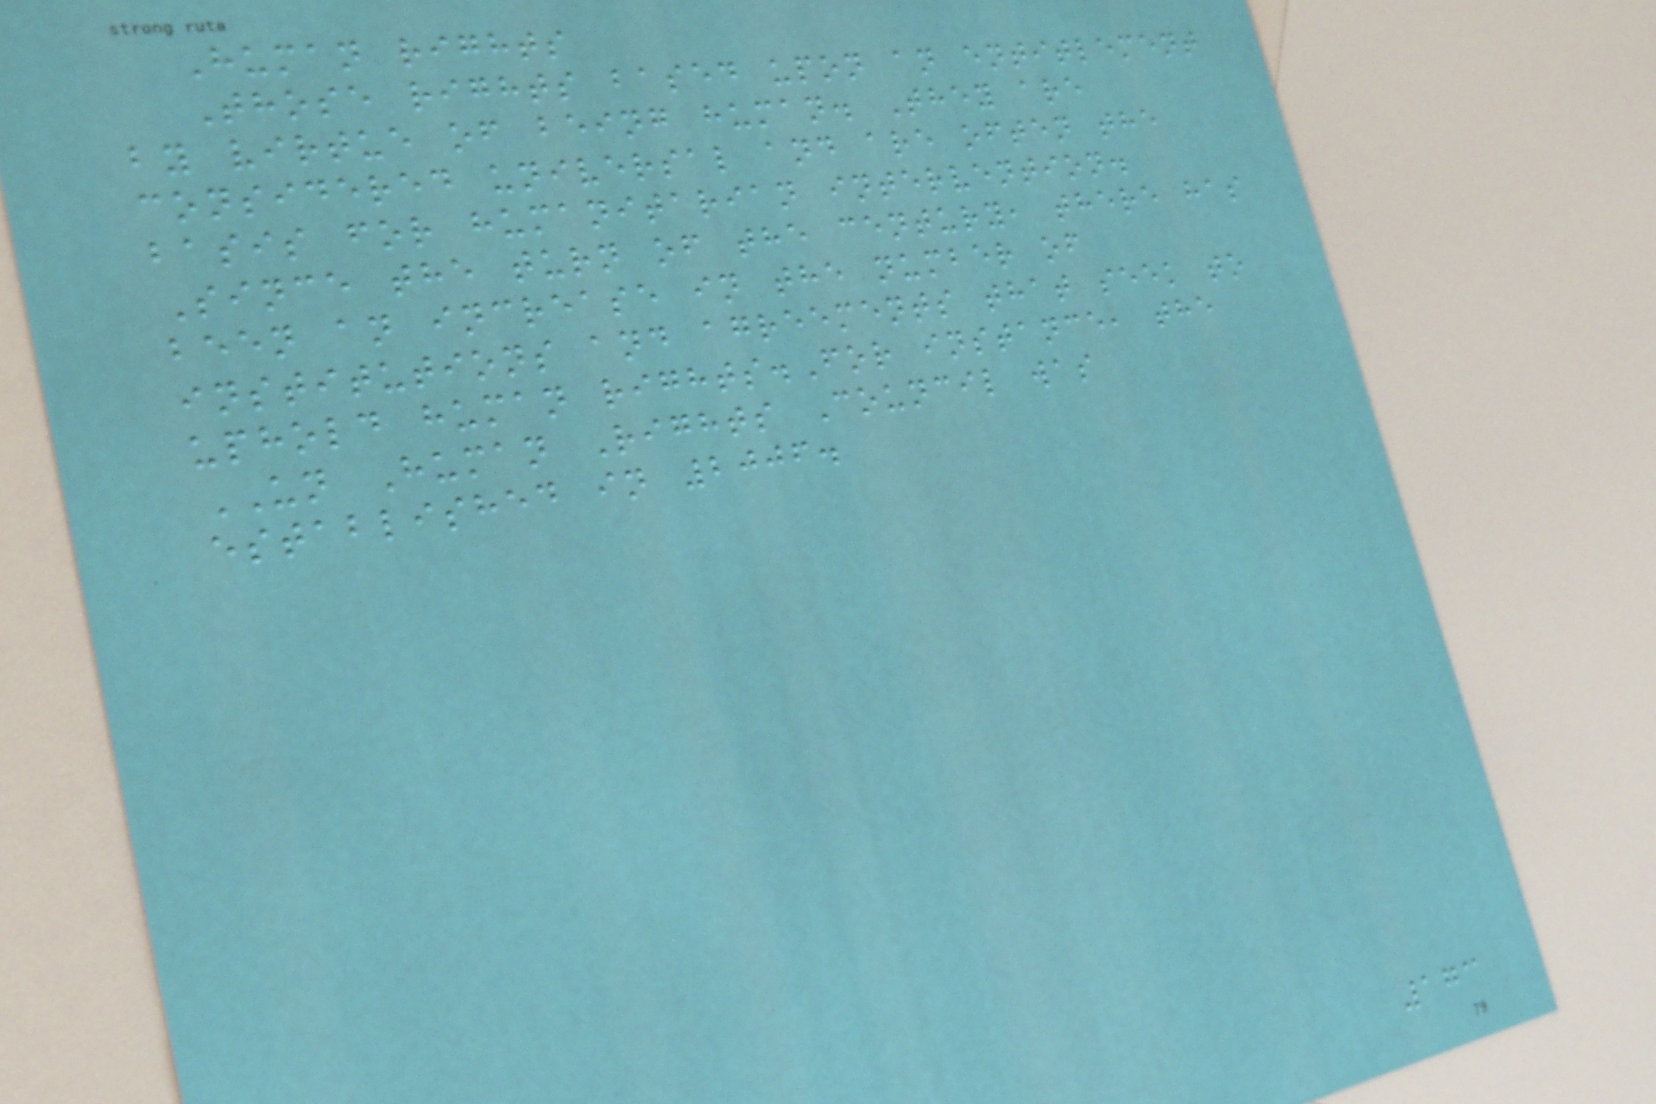Human rights
Those rights based upon an entitlement
by virtue of being human. They are
considered universal and are often the
basis for humanitarian intervention.
Since the turn of the century, there has
been an increase in the number of
institutions and agreements that seek to
uphold human rights.For instance, the
UN Human Rights Council was
established in 2006.
173
